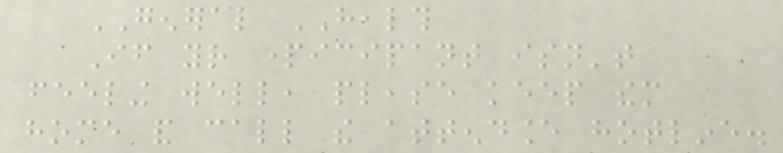GENERAL HEALTH
If your participant isn't
feeling well, please keep them
home and call the attendance hotline.
